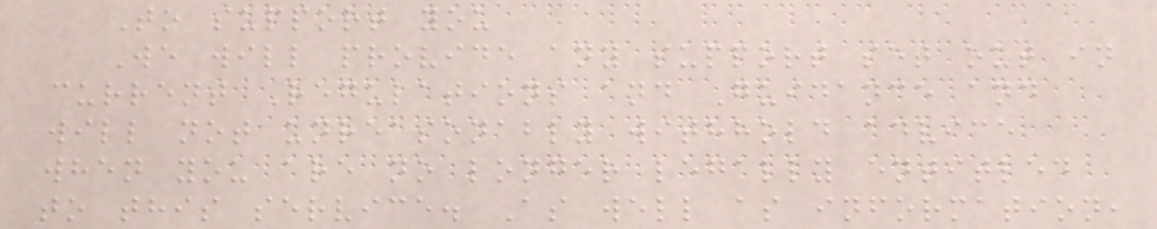To support you
We will provide any support set out in
current Regulations and Guidance and
will not unreasonably withhold advice
when you are no longer legally entitled
to this service. As well as information,
